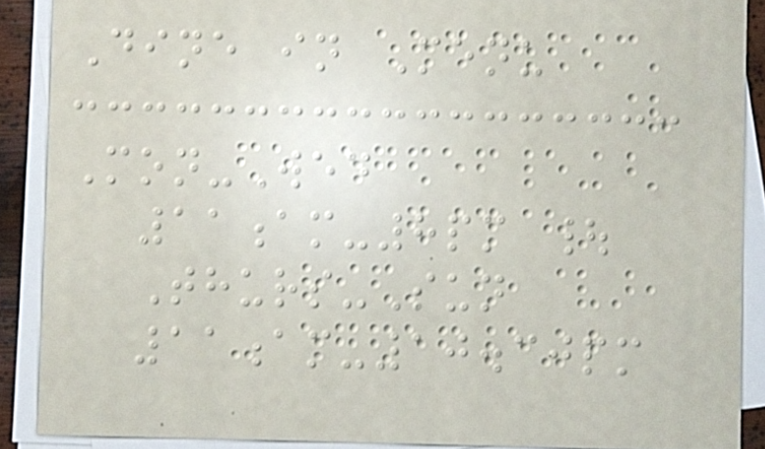Dine in Menu
Mon-Wed
11am-8pm |
Thurs-Sun
11am-10.30pm
